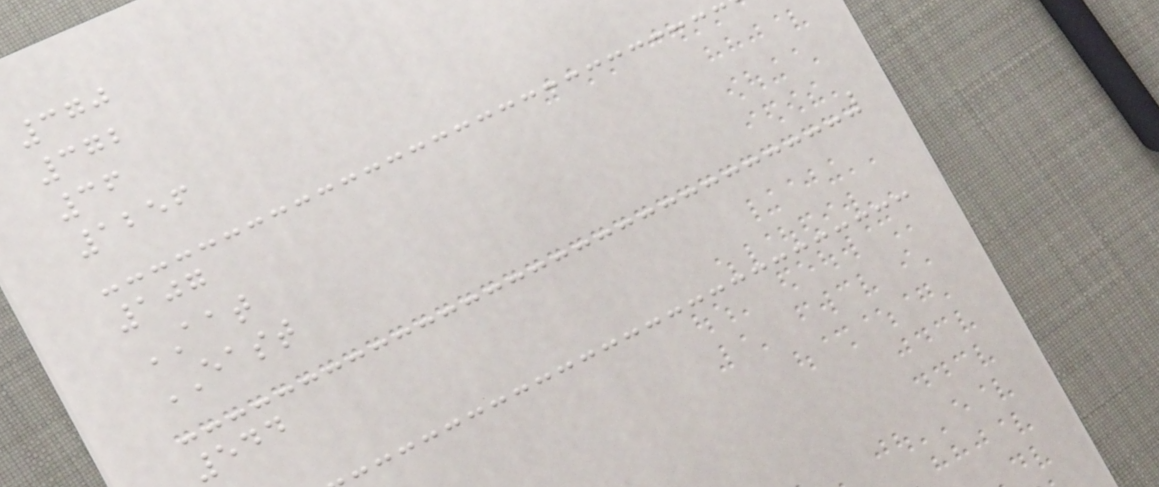370
372
36
1256
107
AAT
EAST
544
